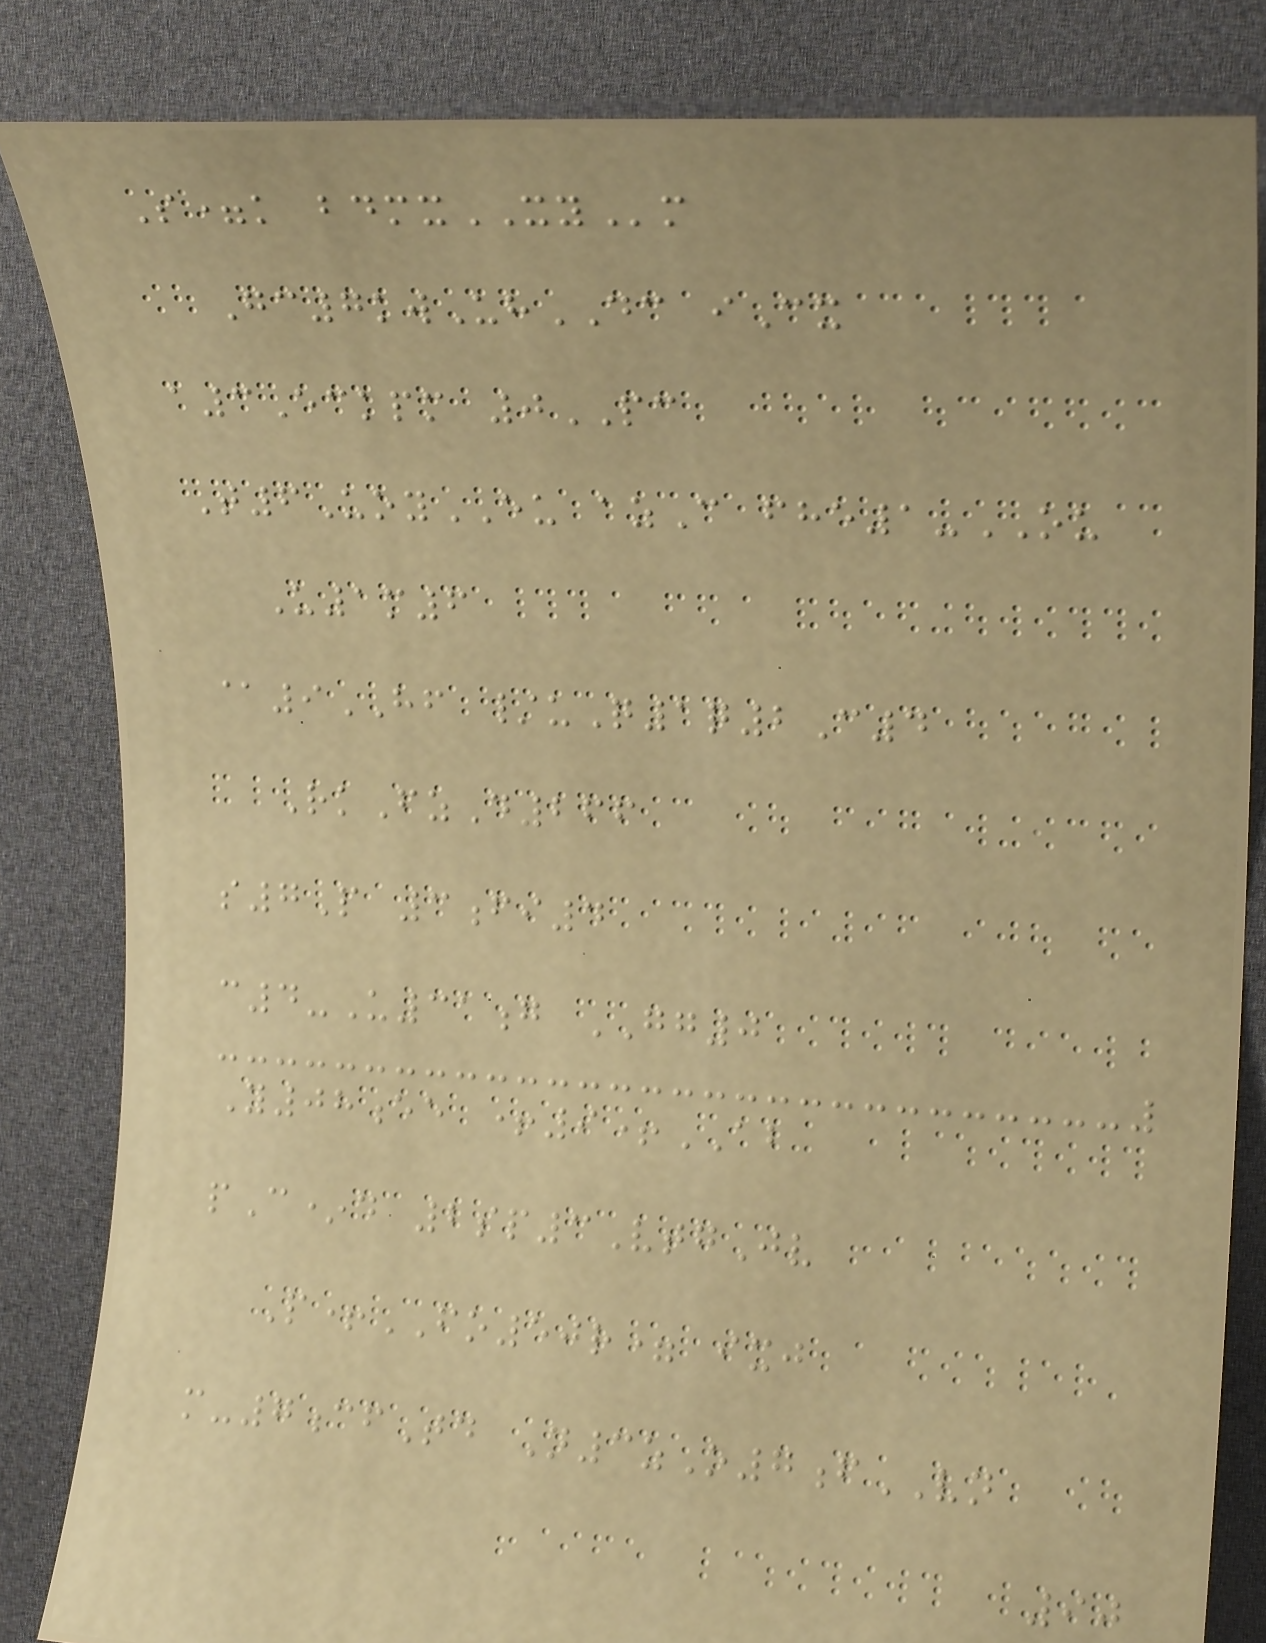S=k bdmxXYm
Gc7kwUhDC iCx
a3Eckpm 0PC
T6UoyEU azC fhe1-OU
U1m6
@9HF /uQ1q2C4
RkFzD266
s7P 3fi4
c4-U31g GG0
Y08ee +9+AB
pC*d 2sp3VtgJv
P+FO50r= ixj
m-7cfTd N3zO7fVN
90
